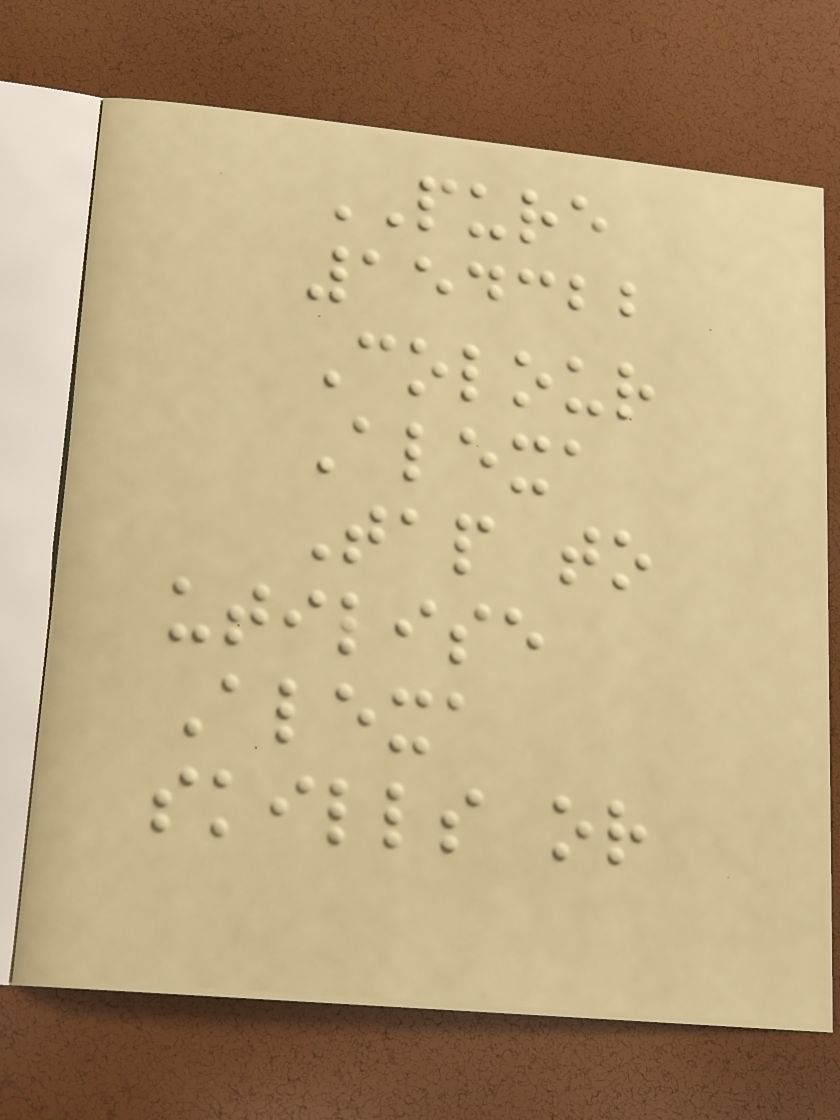PURE
154322
Colour
Alexa
Tap to
utilise
Alexa
skills or
